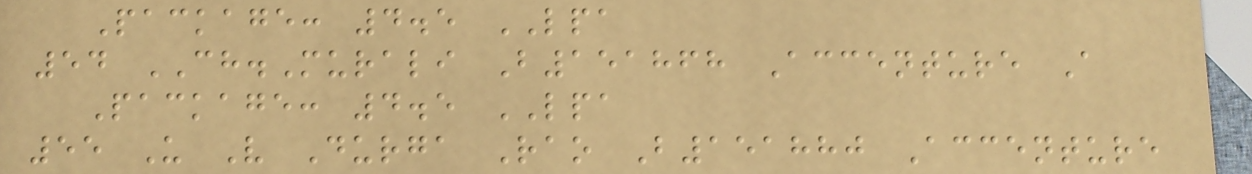Package: 4.5 LPA
54 CH.Murali B151868 Accenture A
Package: 4.5 LPA
55 U V Durga Rao B151880 Accenture
